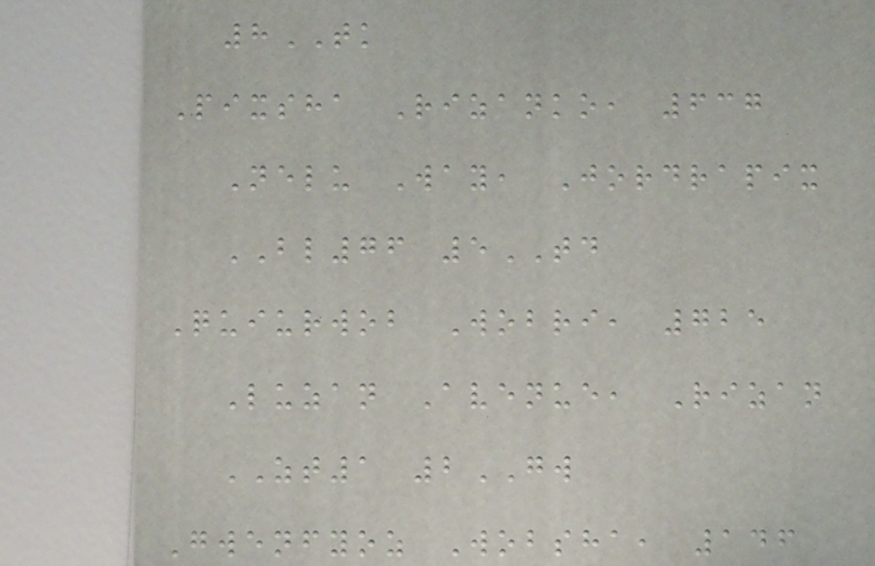8TK
Pixsha Rizanko, 637
Nelu Way, Jordrapix
BL76 5TD
Quiurwob Wobri, 725
Luzan Avenue, Rizan
ZT1 2GW
Gwenfyoz Wobsha, 146
